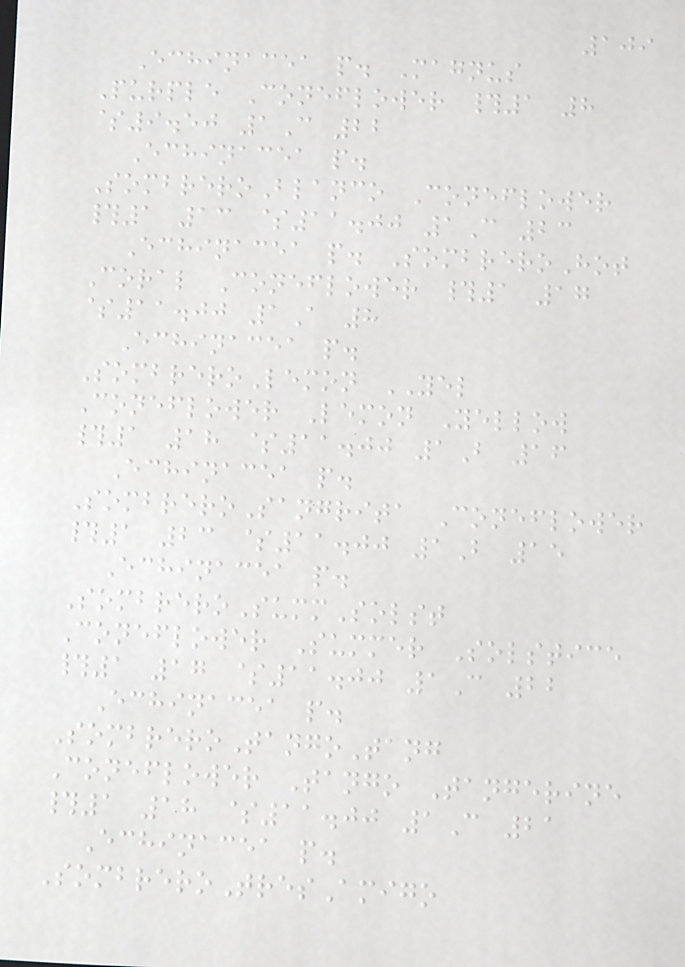109
Echinacea p. Magnus
Purple Coneflower #1 8
$9.50 1C 22
Echinacea p.
SombreroBlanco Coneflower
#1 13 $11.00 1C 23
Echinacea p. SombreroHot
Coral Coneflower #1 17
$11.00 1A 8
Echinacea p.
SombreroLemon YEL
Coneflower Lemon Yellow
#1 18 $11.00 1B 16
Echinacea p.
SombreroSangrita Coneflower
#1 23 $11.00 1B 15
Echinacea p.
SombreroSummSolst
Coneflower Summer Solstice
#1 17 $11.00 1C 22
Echinacea p.
SombreroTangoTang
Coneflower Tango Tangerine
#1 18 $11.00 1C 21
Echinacea p.
SombreroTresAmigo
